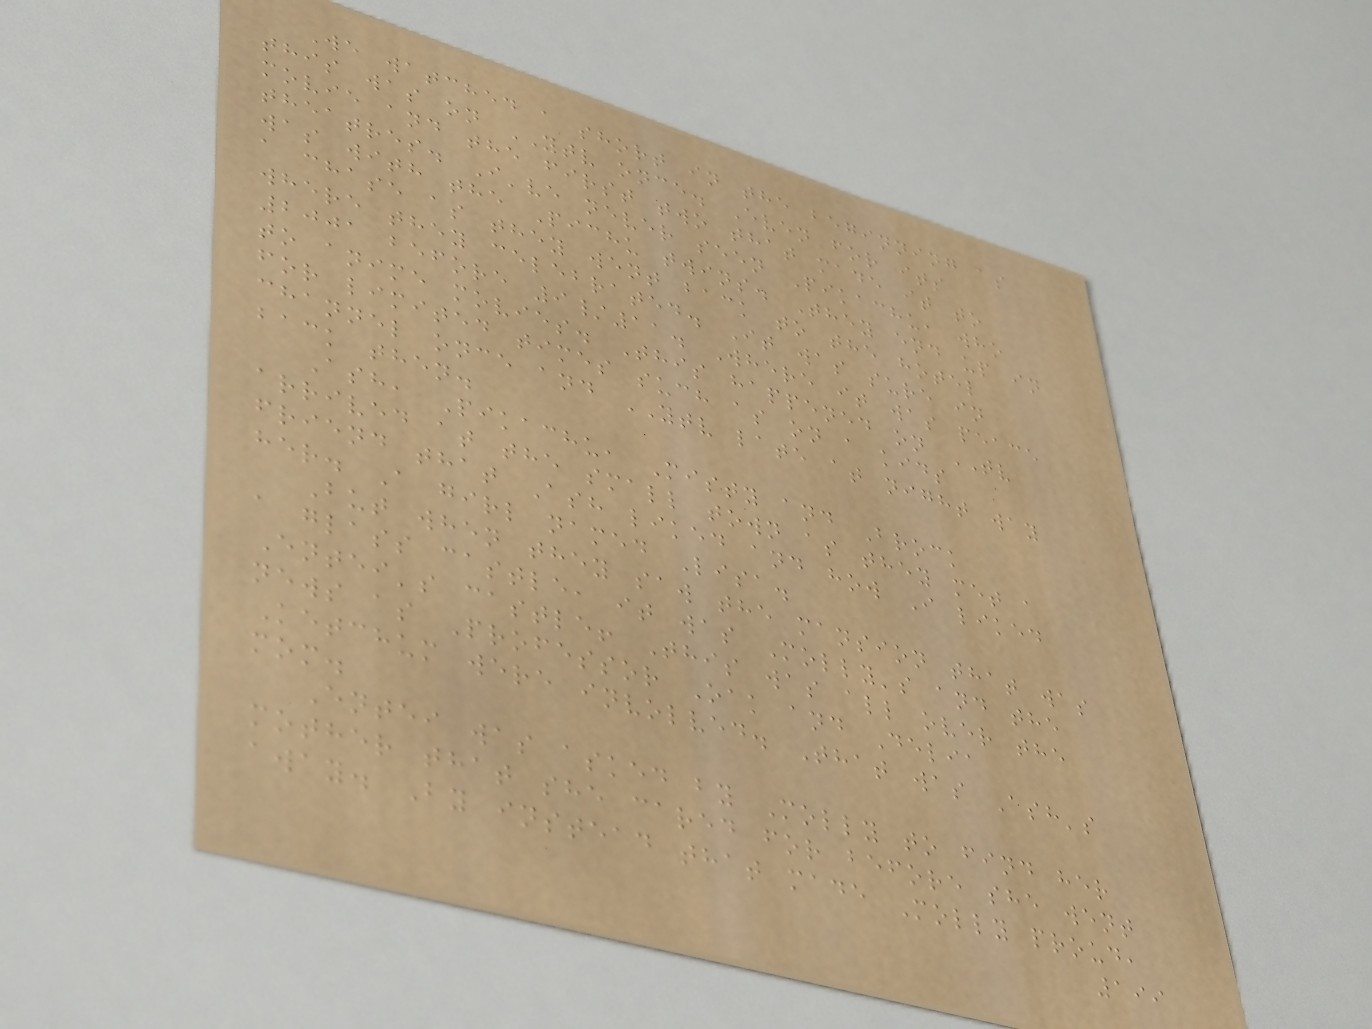We watched a short in the beginning as
this was on YTV once. Even for its
movie and the first two that made it to
theatres. I've never seen Pikachu, who
was with the Pichu twins. They end up in
a chase as they went back to the hotel
where they celebrated. It was sure in
2001 before 9/11. Where it was peace
to anime movies. This happened on TV
for limited times such as on a kids
channel once and YTV late at night way
back then.
Ash, Pikachu, Misty and Brock
arrived at the small town as they met a
friend that Ash liked and how I liked
her. A girl named Lisa.
But when they saw the mansion that was
a glass castle, it was Molly's and the
Entei's castle! This was all over the
news as Professor Oak and Delia
Ketchum were involved. That was Ash's
mom.
Entei was asked by Molly to find her
mother that she cared for before she went
away. By instead that made Molly proud,
199
